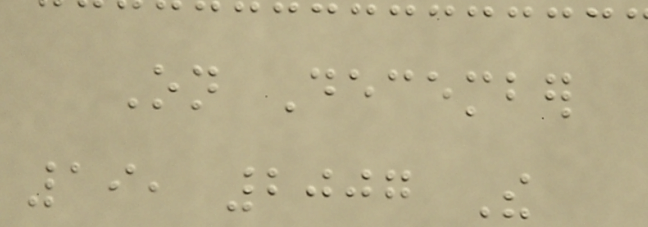On December
19, 2007 The
